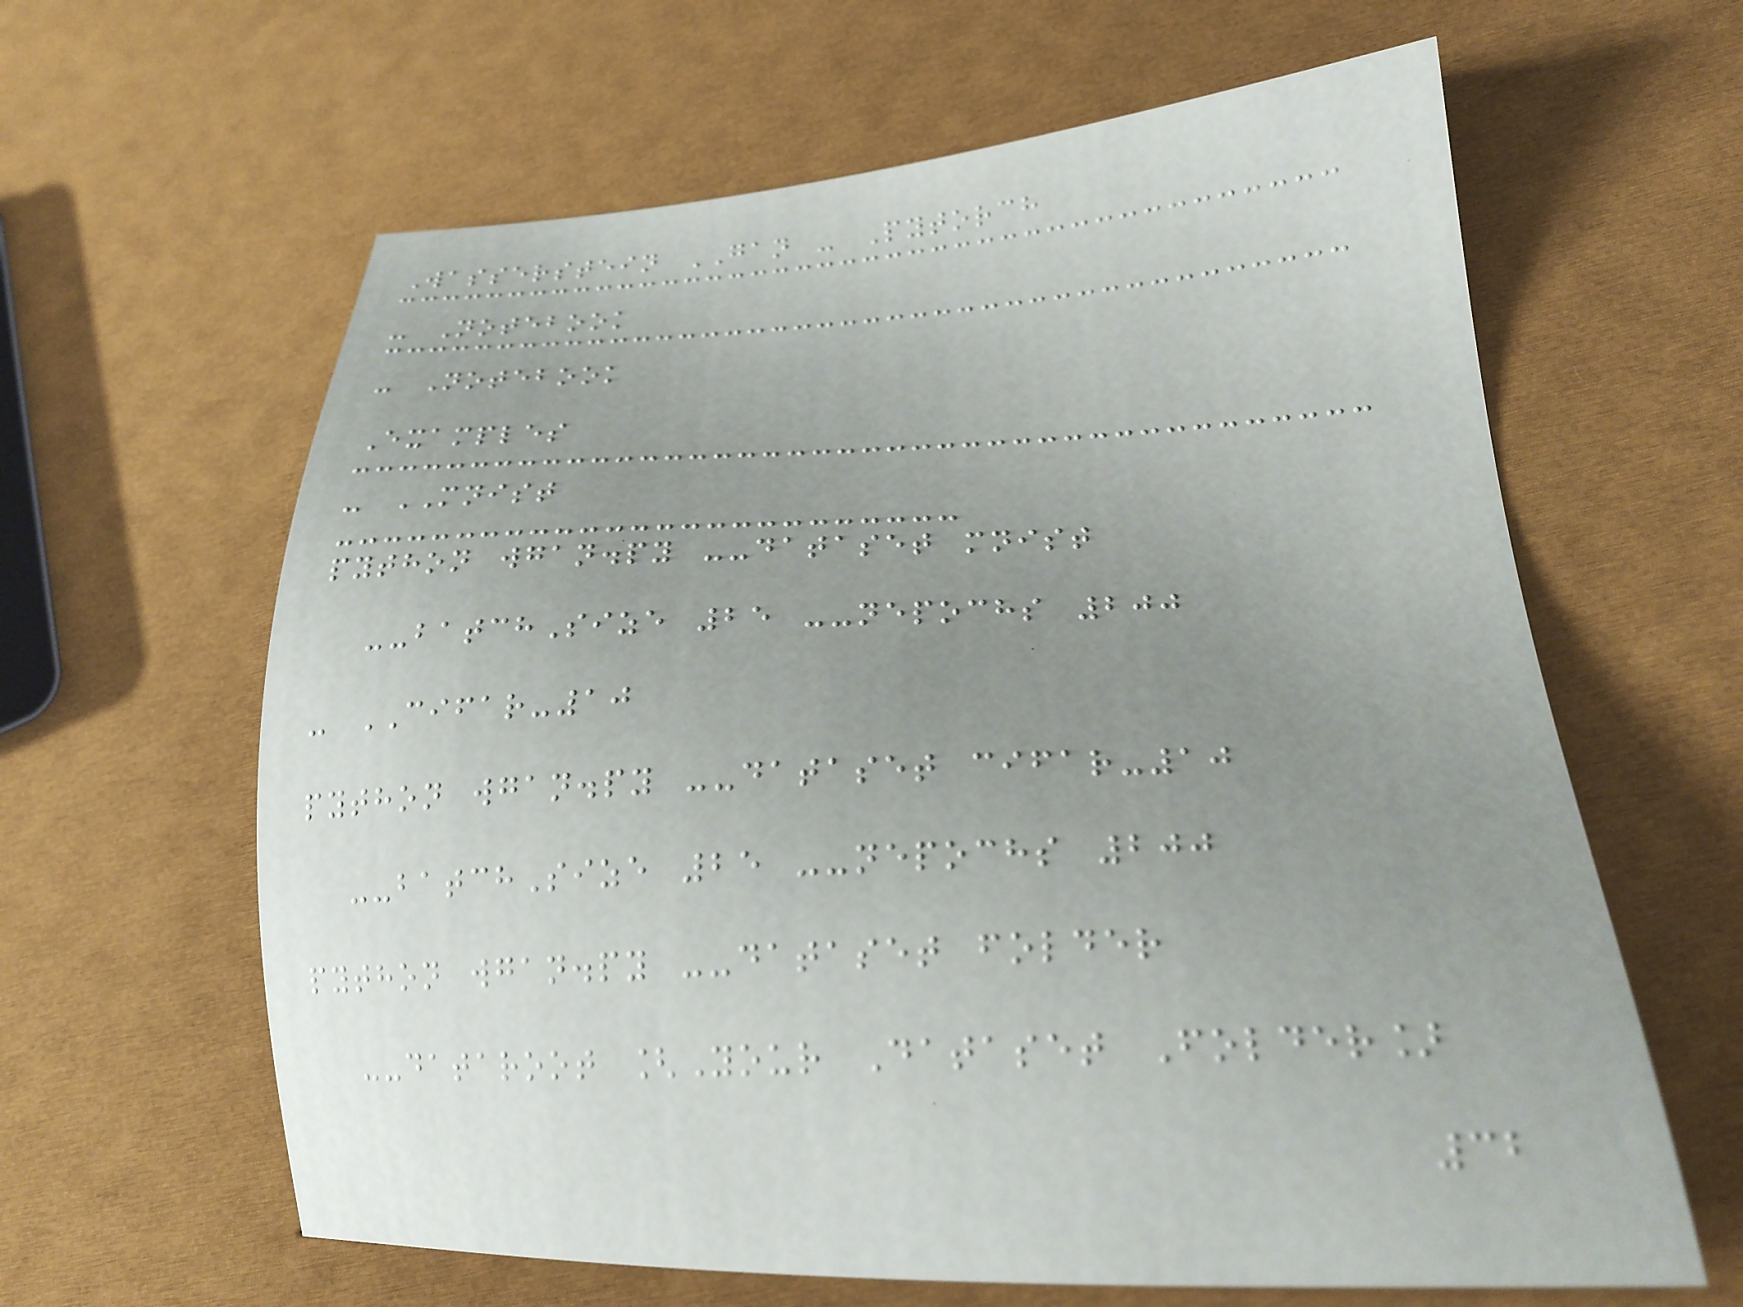Wasserstein GAN - Pytorch
- Notebook
- Notebook
Examples
- MNIST
python wgan.py --dataset mnist
--batchSize 25 --nepochs 200
- CIFAR-10
python wgan.py --dataset cifar-10
--batchSize 25 --nepochs 200
python wgan.py --dataset folder
--dataroot [Your Dataset Folder]
32
